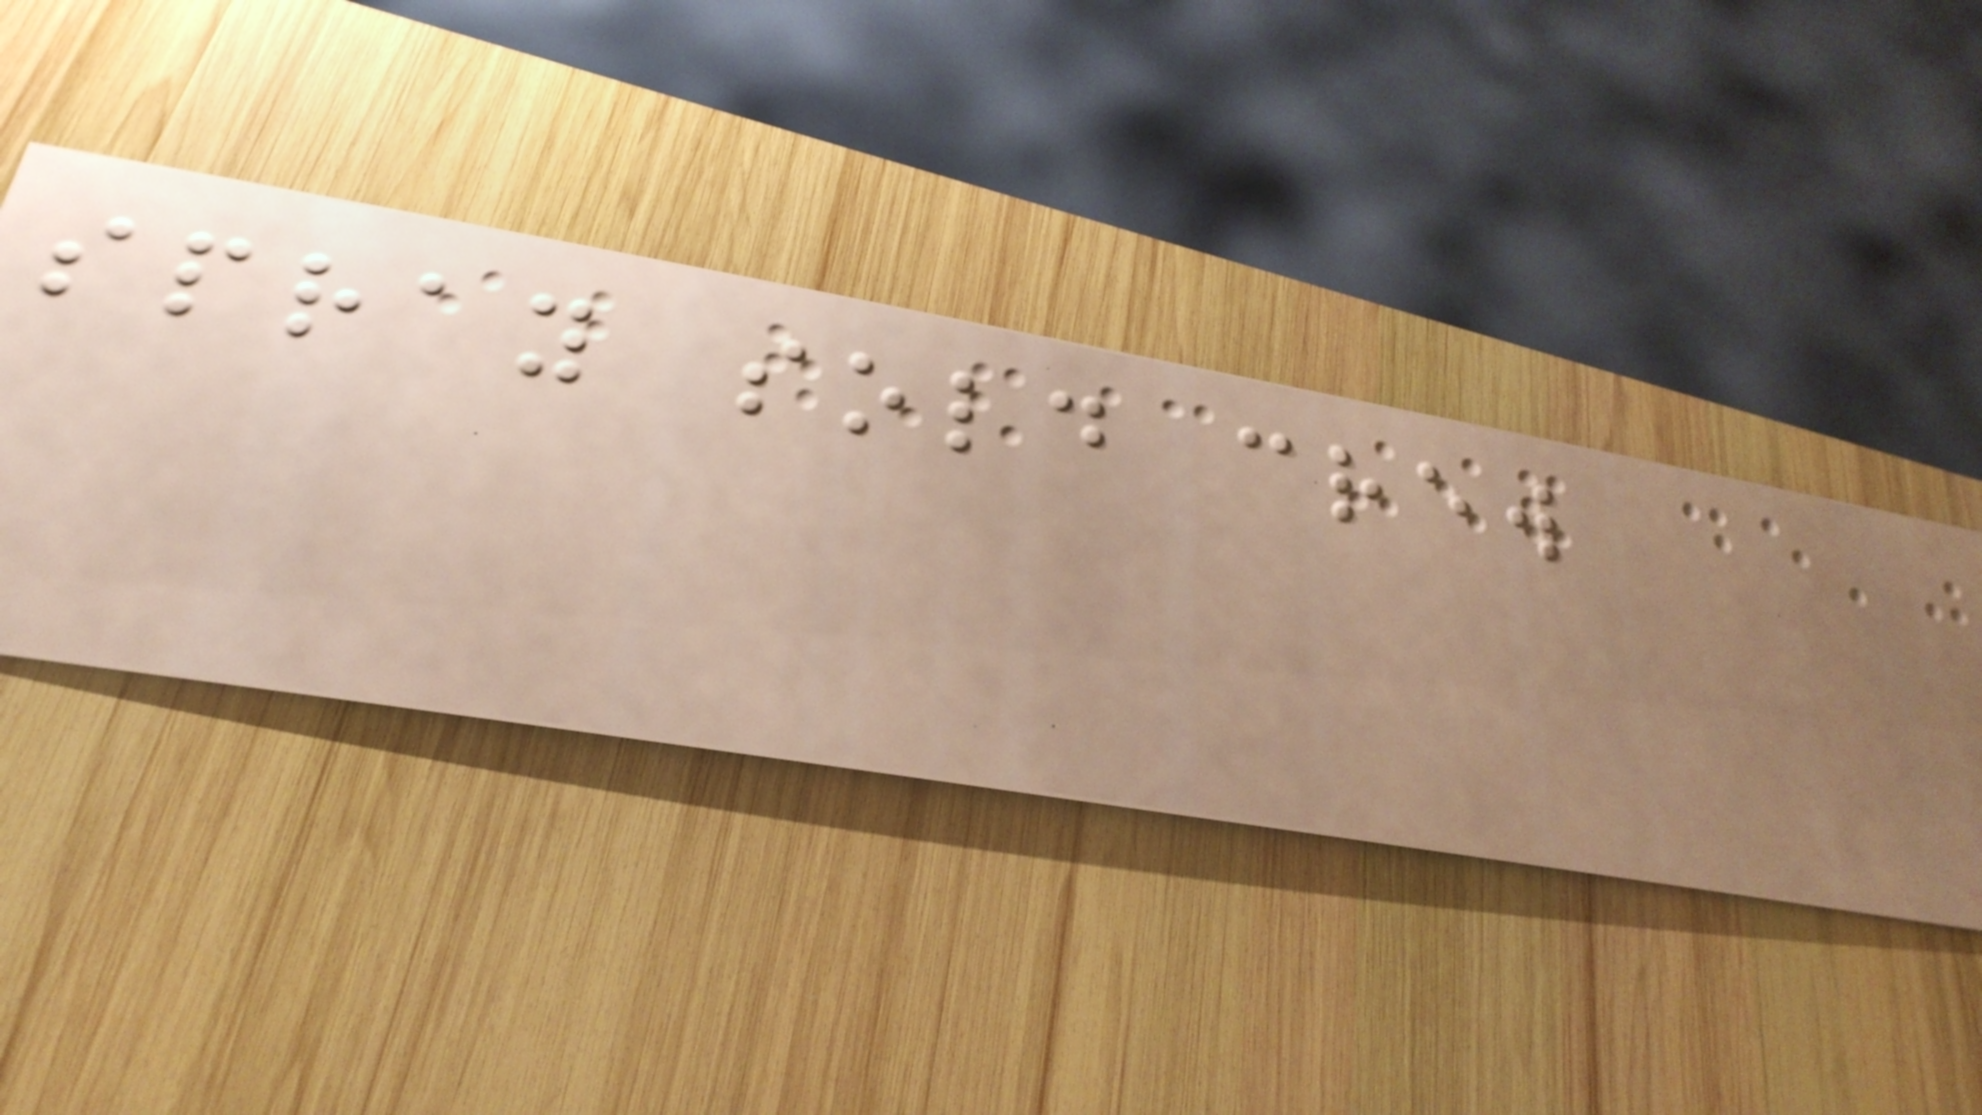spray sold crew
